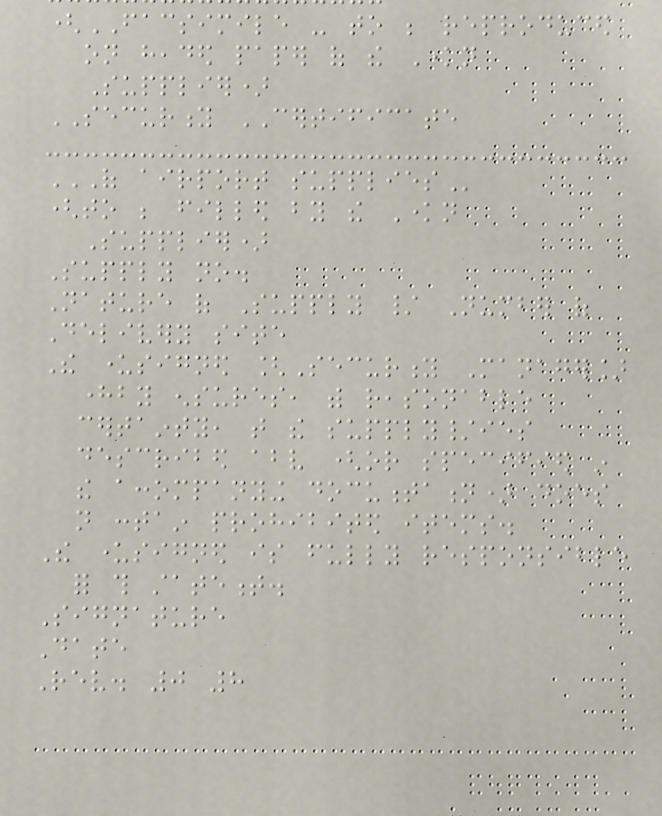(FACSIMILE - to be reproduced
on headed paper of the Known
Supplier)
SECURITY CERTIFICATE
OF AIRPORT SUPPLIES
(to be filled by the Known
Supplier)
Supply no.
Nature of Supply / Number of
Delivery site
The undersigned [Security Manager]
hereby ensures, with reasonable
certainty, that the supply/ies
described above (or specified in
the accompanying documentation) does
not contain prohibited items.
The undersigned is fully responsible
for this statement.
Signature
Date
Rev. 0 8
